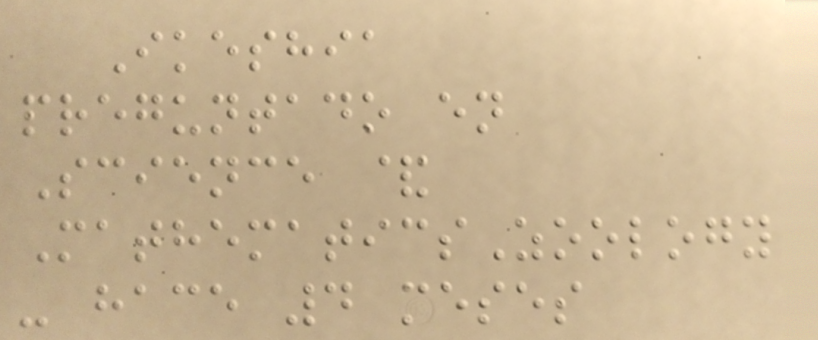Ikeshia
preguntado en
Science &
MathematicsZoology
- hace 4 meses
